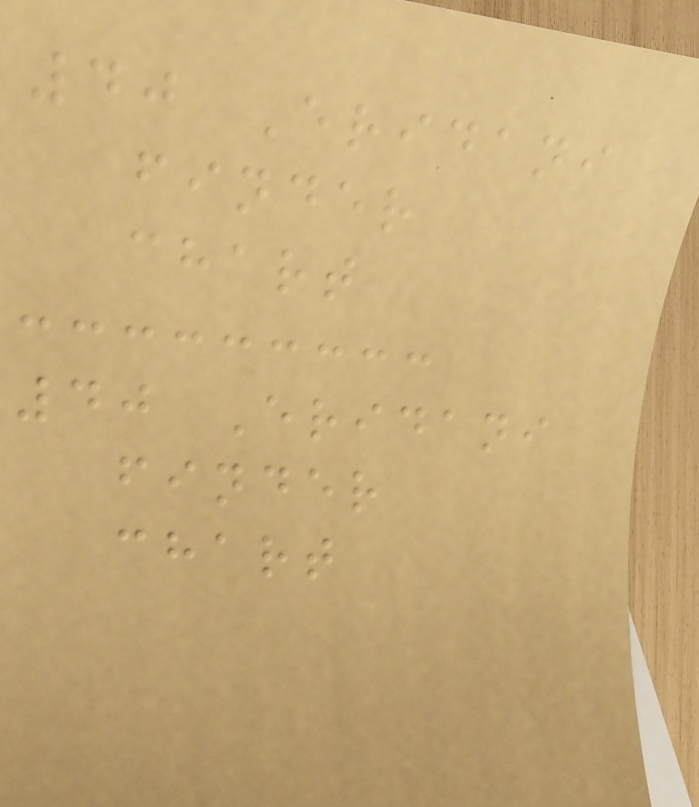40 Eridani
finder
chart
40 Eridani
finder
chart
